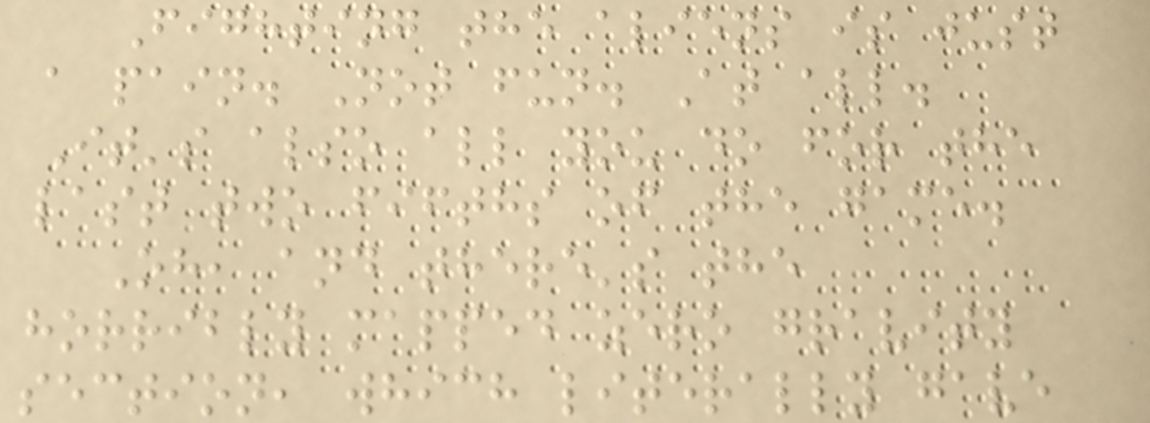Fighting the aliens is just
a pain. Not fun. At all.
It's also all you do for the
last two fifths of the game.
Oh, and there's the
horribly mapped zero gravity
section, which literally gave
